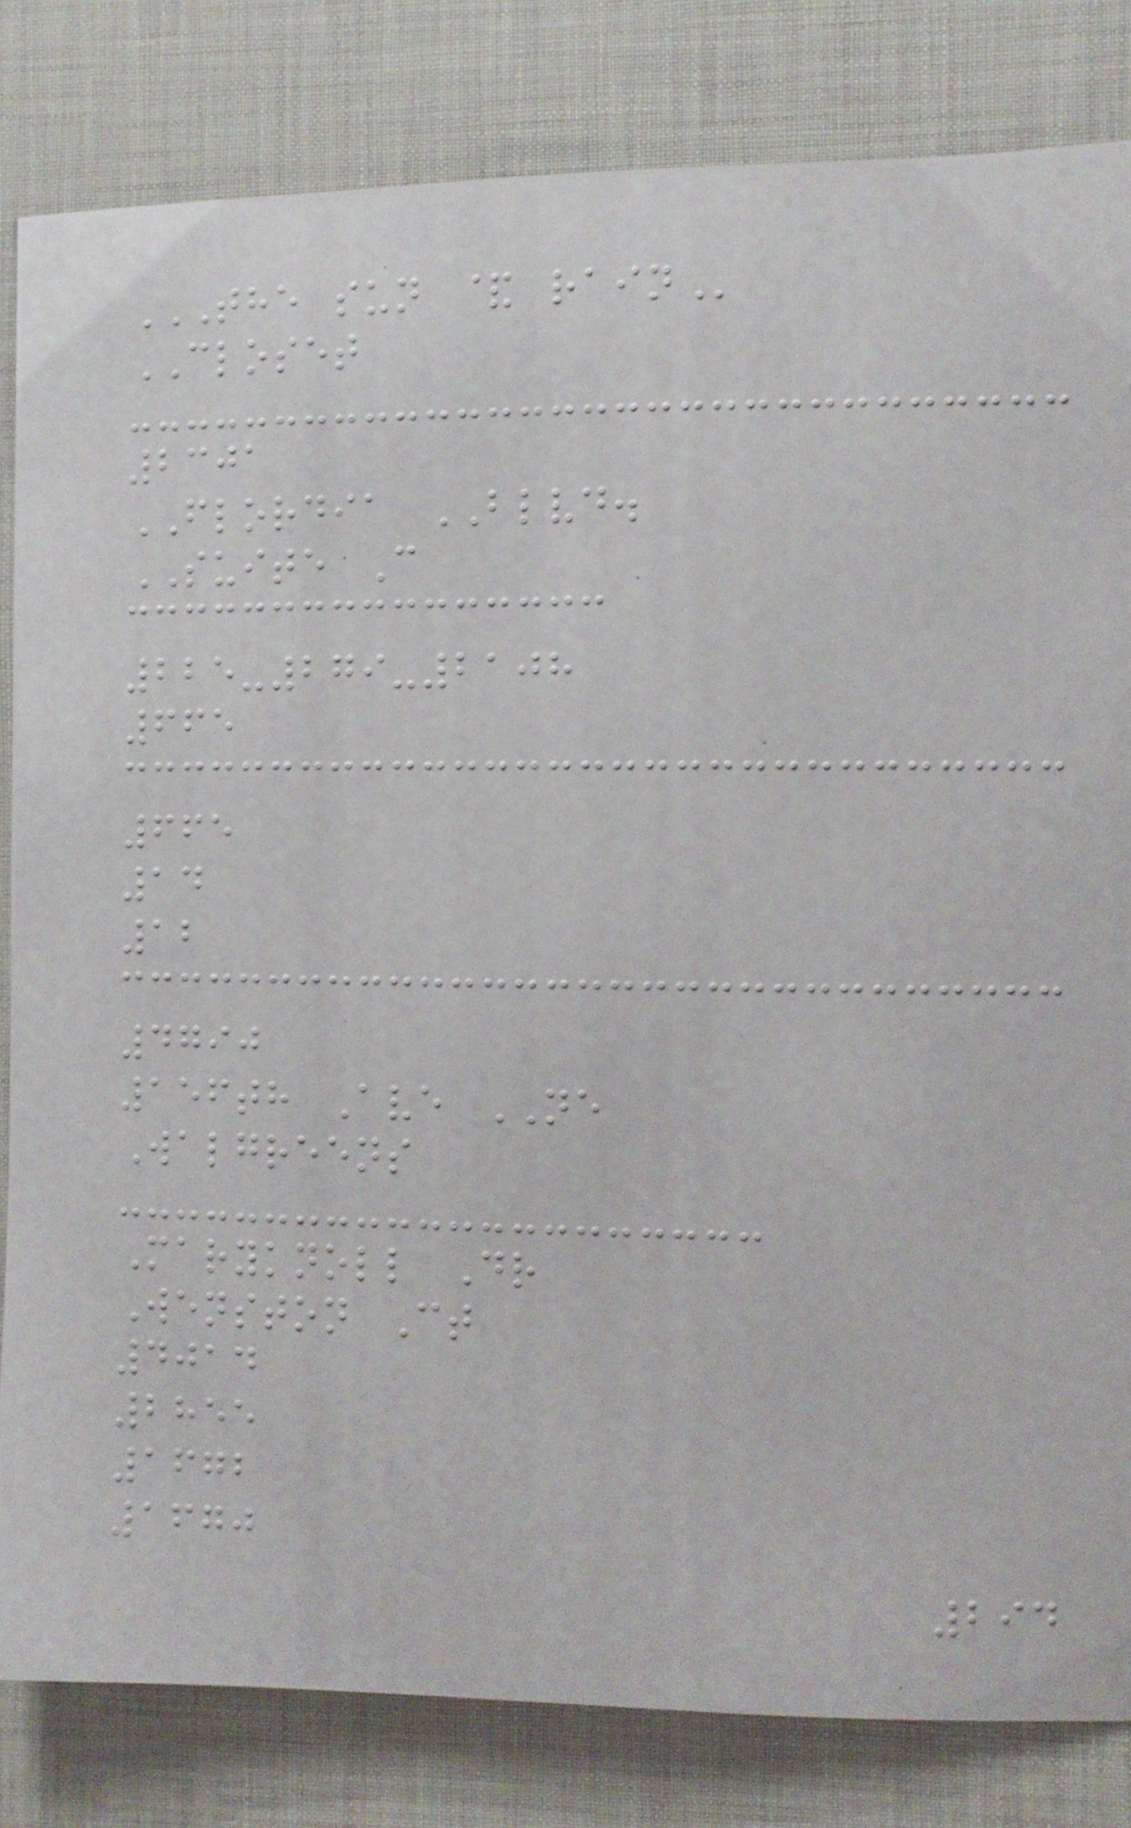THE SUN & RAIN
CLOSET
2301
FLORDIA BLVD.
SUITE C
225-279-2108
665
665
14
12
4790
156th Ave NE
Walgreens
Maryknoll Dr
Wenston Ct
4014
2855
1672
1670
294
